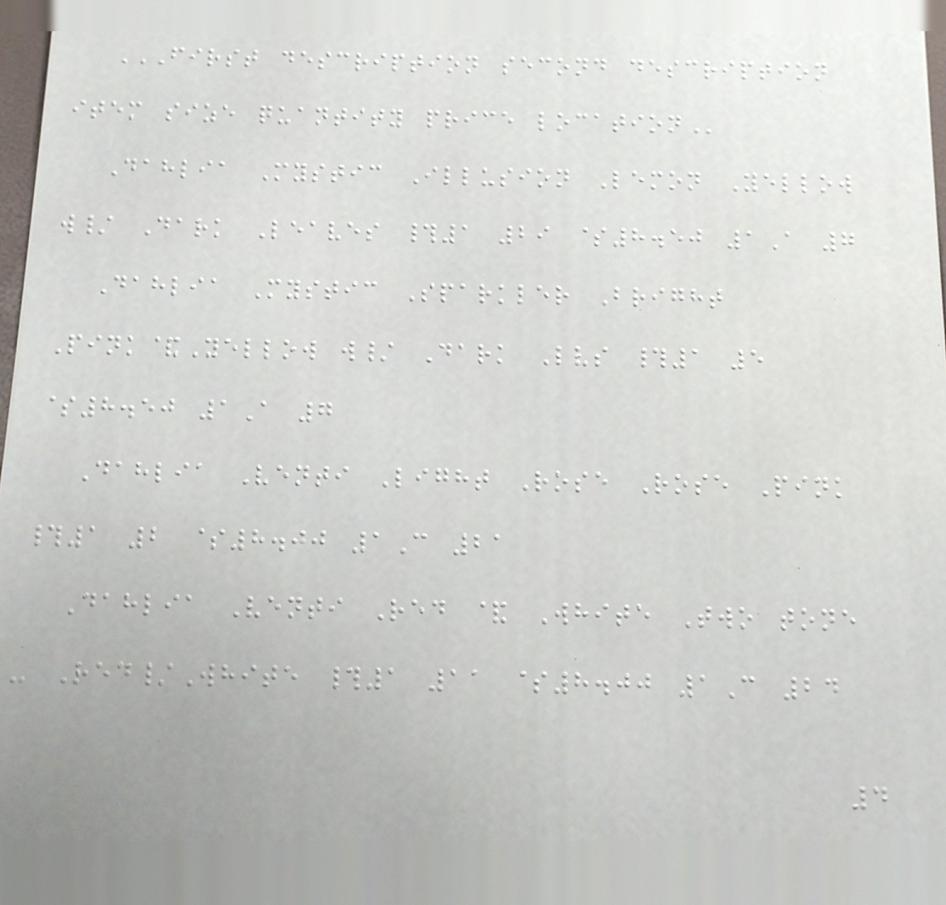FIRST DESCRIPTION SECOND DESCRIPTION
ITEM SIZE QUANTITY PRICE LOCATION
Dahlia Mystic Illusion Lemon Yellow
w/ Dark Leaves #1 29 $8.50 1A 7
Dahlia Mystic Sparkler Bright
Pink&Yellow w/ Dark Lvs #1 5
$8.50 1A 7
Dahlia Venti Light Rose Rose Pink
#1 2 $8.00 1C 21
Dahlia Venti Red & White Two tone
- Red/White #1 11 $8.00 1C 24
4
